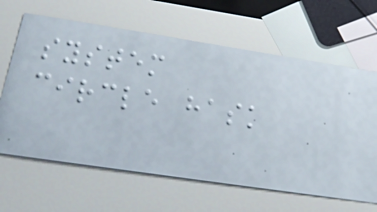system
circle hask
